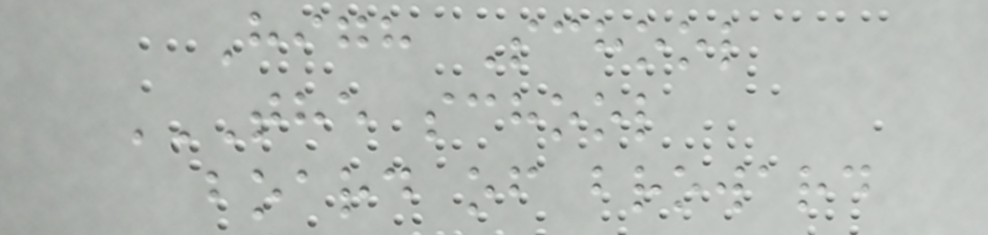High School
THE SCHOOL
BOARD OF BROWARD
